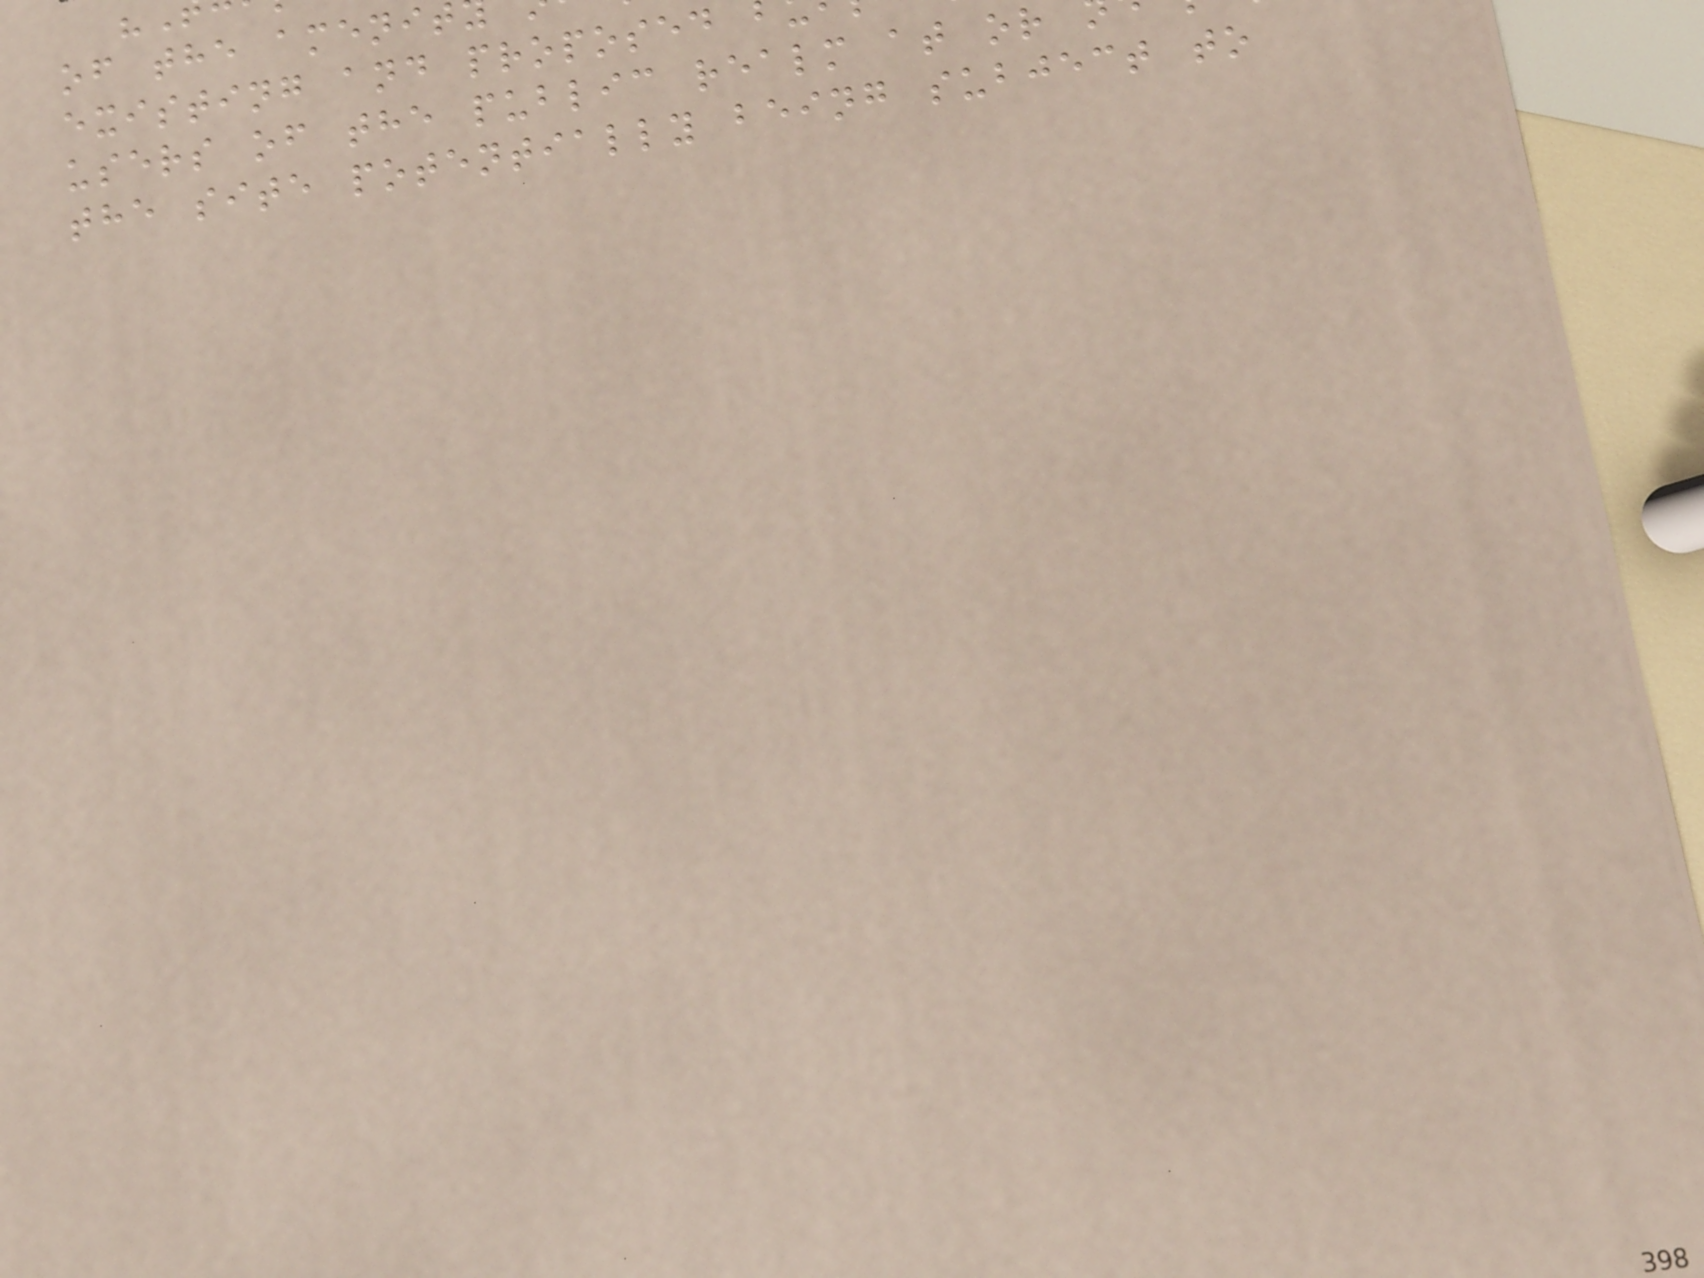of the amenit
existing and proposed
users of the public realm at or
the site potentially being subject to
